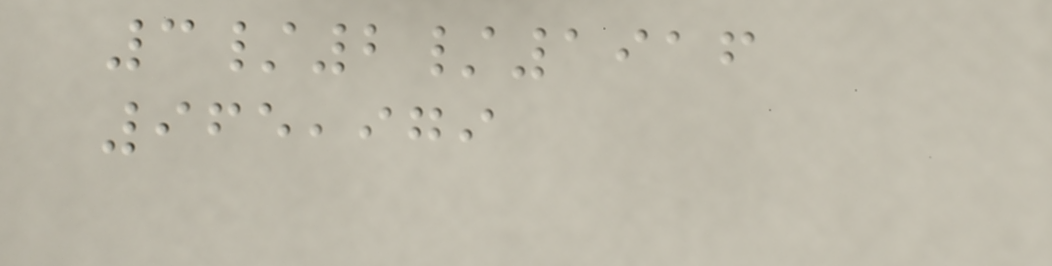3/2/1916
965,979
